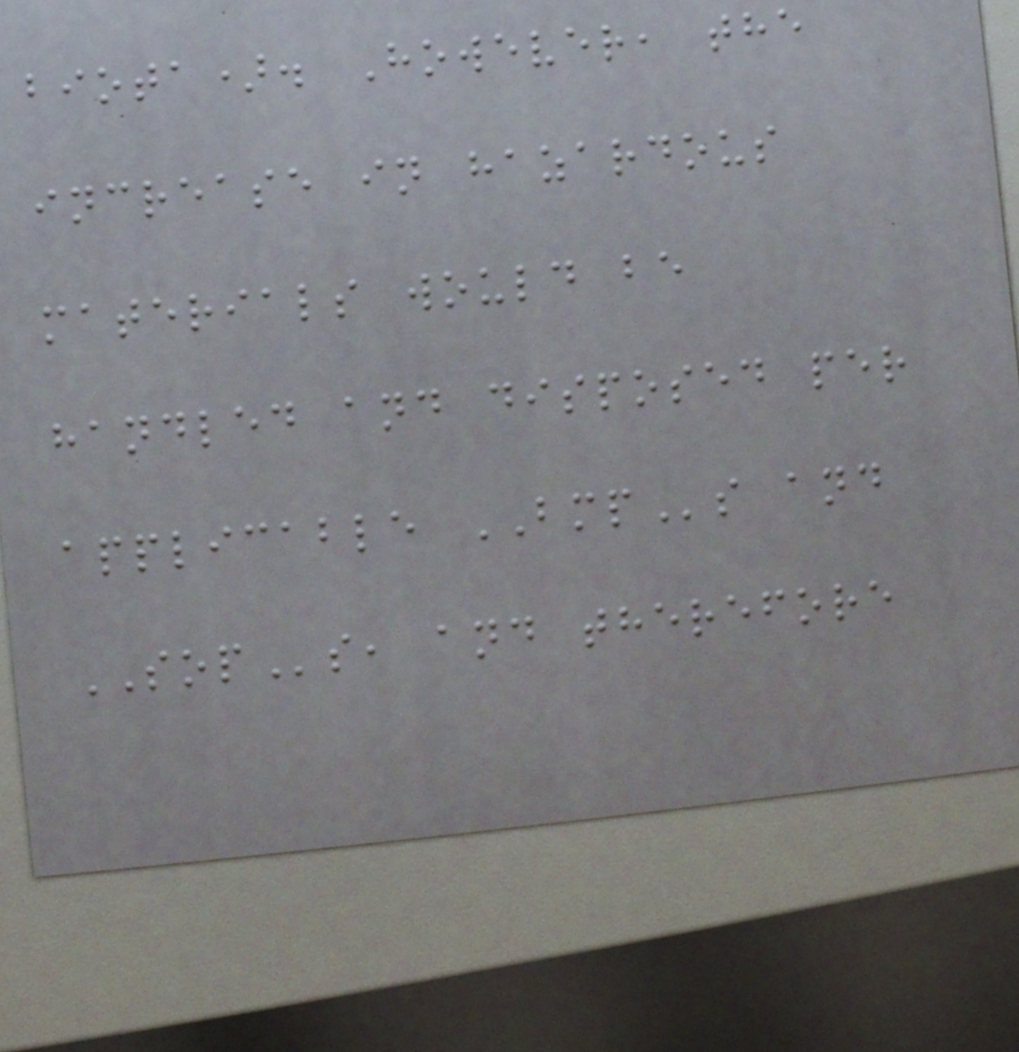biota). However, the
increase in hazardous
materials would be
handled and disposed per
applicable BMPs and
SOPs, and therefore
